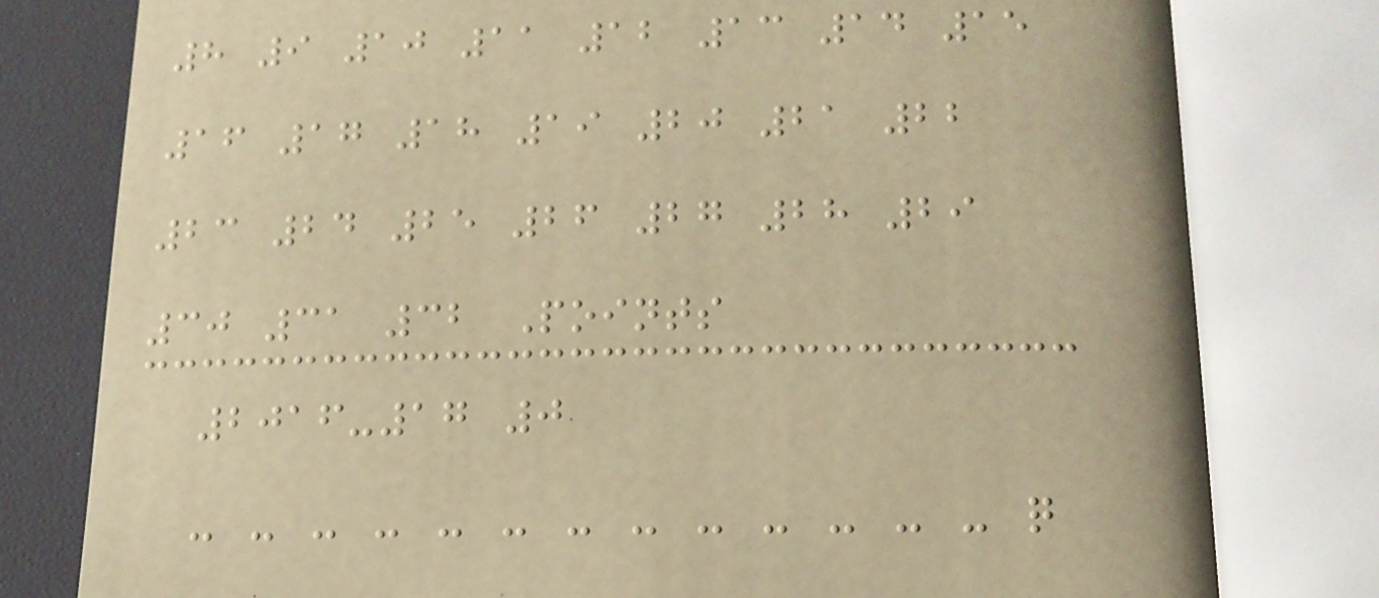8 9 10 11 12 13 14 15
16 17 18 19 20 21 22
23 24 25 26 27 28 29
30 31 32 Points
2016-17 0
- - - - - - - - - - - - - q
